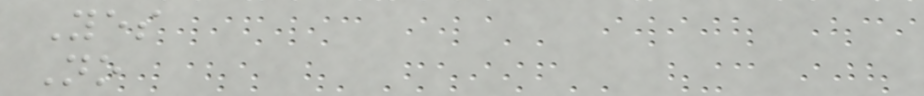Yes
No
